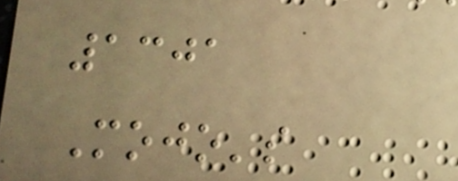1301
Mojo's
